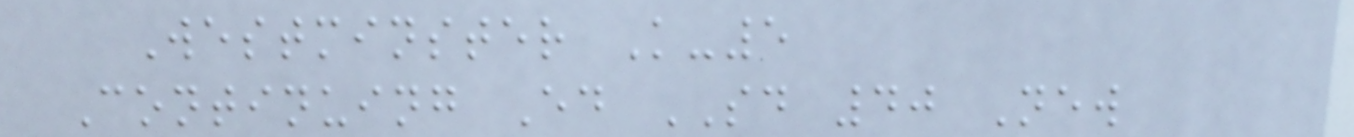Westminster K-5
Continuing Ed SD 40 New
